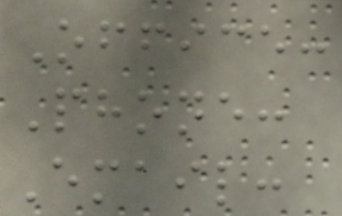Office:
Phone:
Email:
